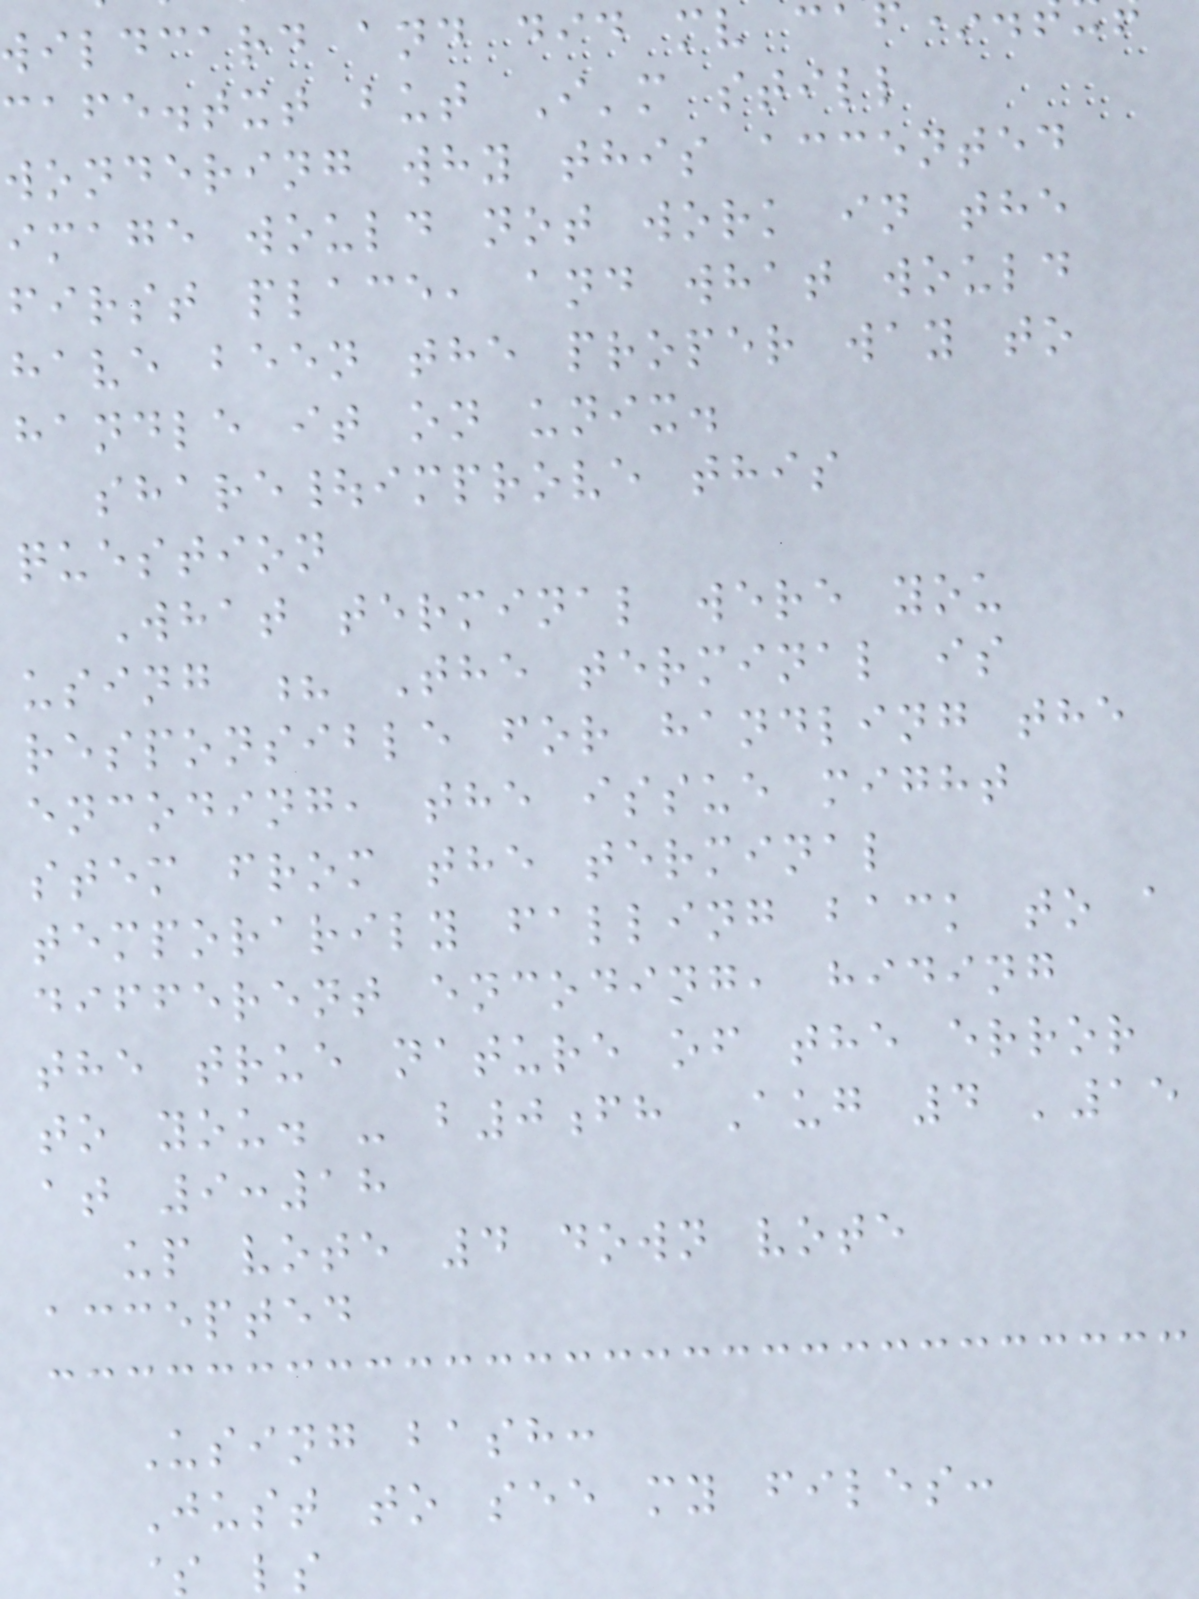ildcard and did mv caf
cafe.txt but I'm still
wondering why this accented
image would not work in the
first place, and what would
have been the proper way to
handle it on unix.
share|improve this
question
What terminal were you
using ? The terminal is
responsible for handling the
encoding, the issue might
stem from the terminal
temporarily falling back to a
different encoding, hiding
the true nature of the error
to you. - b0fh Aug 4 '15
at 9:18
up vote 4 down vote
accepted
Using bash:
Just to see my files:
$ ls
